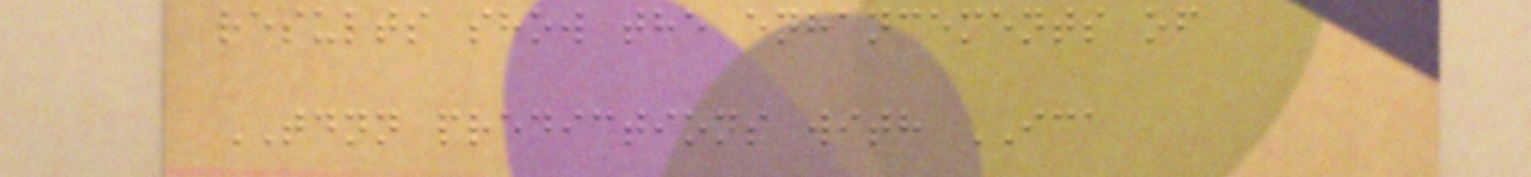results show the enhancements of
TDNN predictions with ICA
